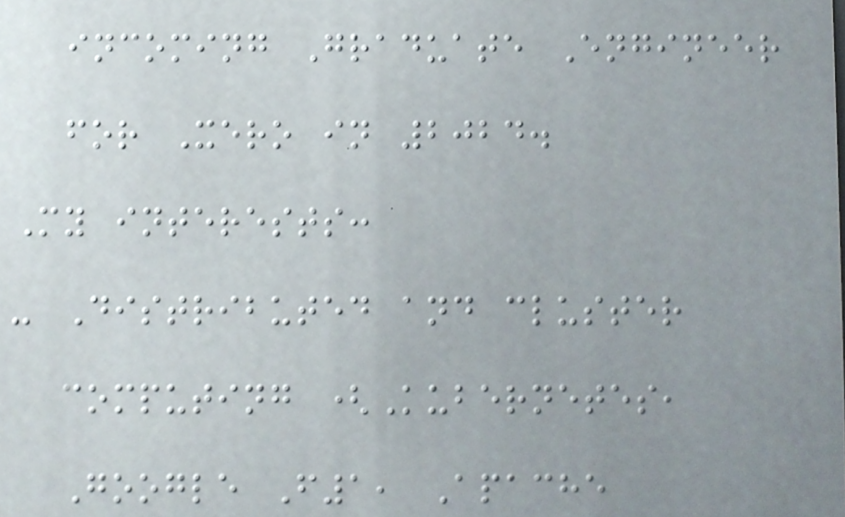incoming Graduate Engineer
for Xero in 2024.
My interests:
- Distributed and cluster
computing (Kubernetes,
Google F1, Apache
